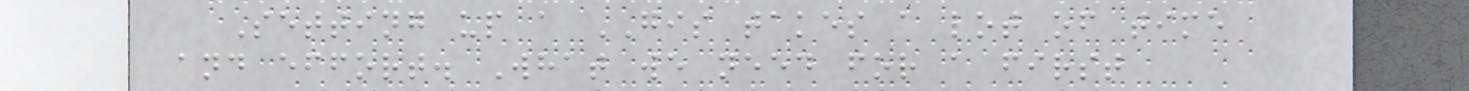Setting up a GIS takes a lot of time
and effort. What we need for a first
